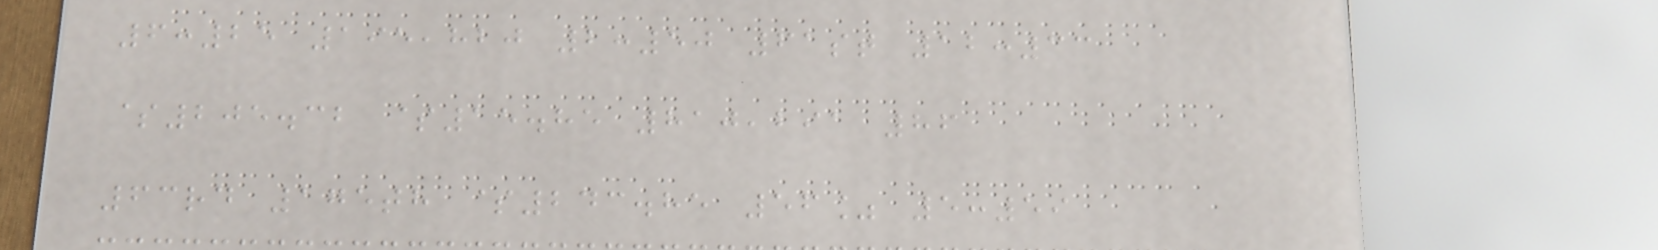6:25 195,820 2:50 61st 12:33
$205.32 $15.85 810,291 86
63rd 175th $243.85 56% 5:59
